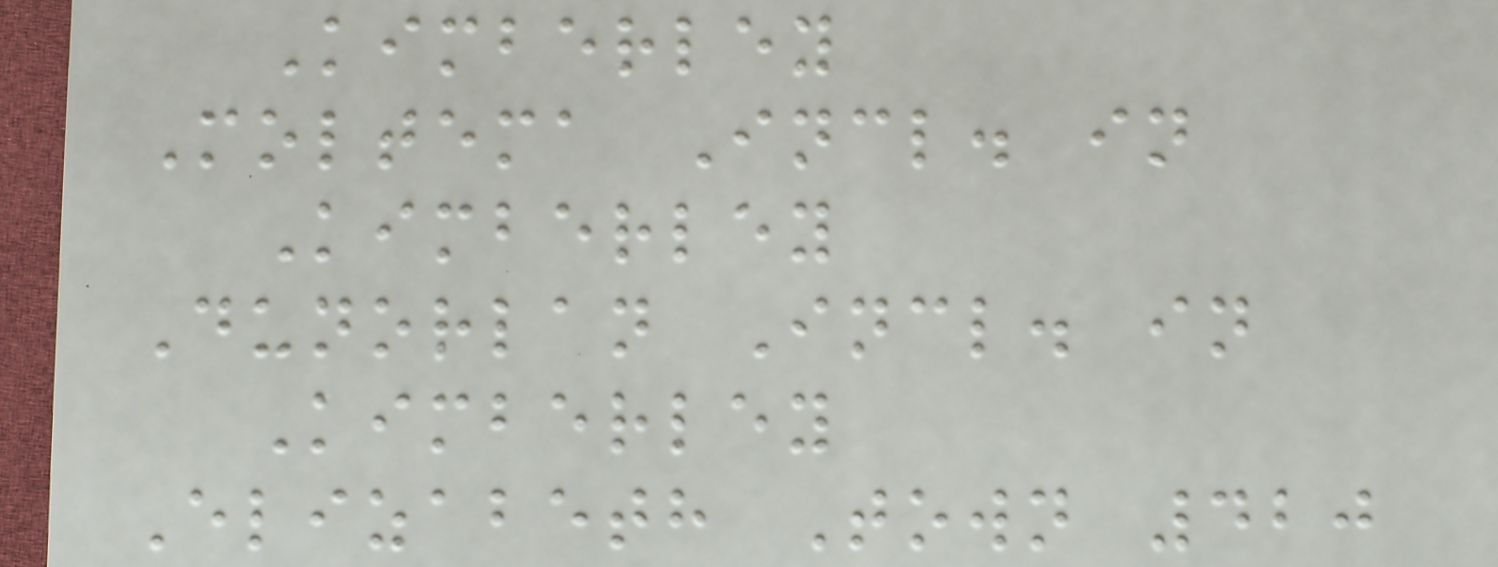Kimberley
Moltema Incl. in
Kimberley
Dunorlan Incl. in
Kimberley
Elizabeth Town 420
